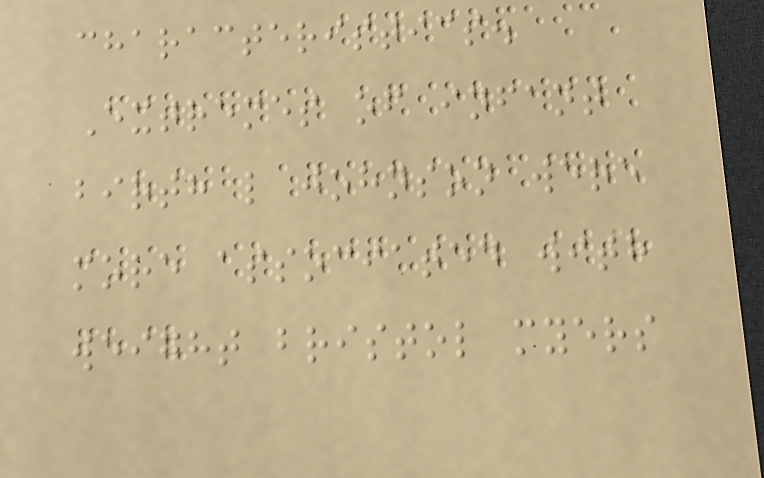characteristics.
Extremes of infant
birth l johnson were
more associated with
weight bristol myers
